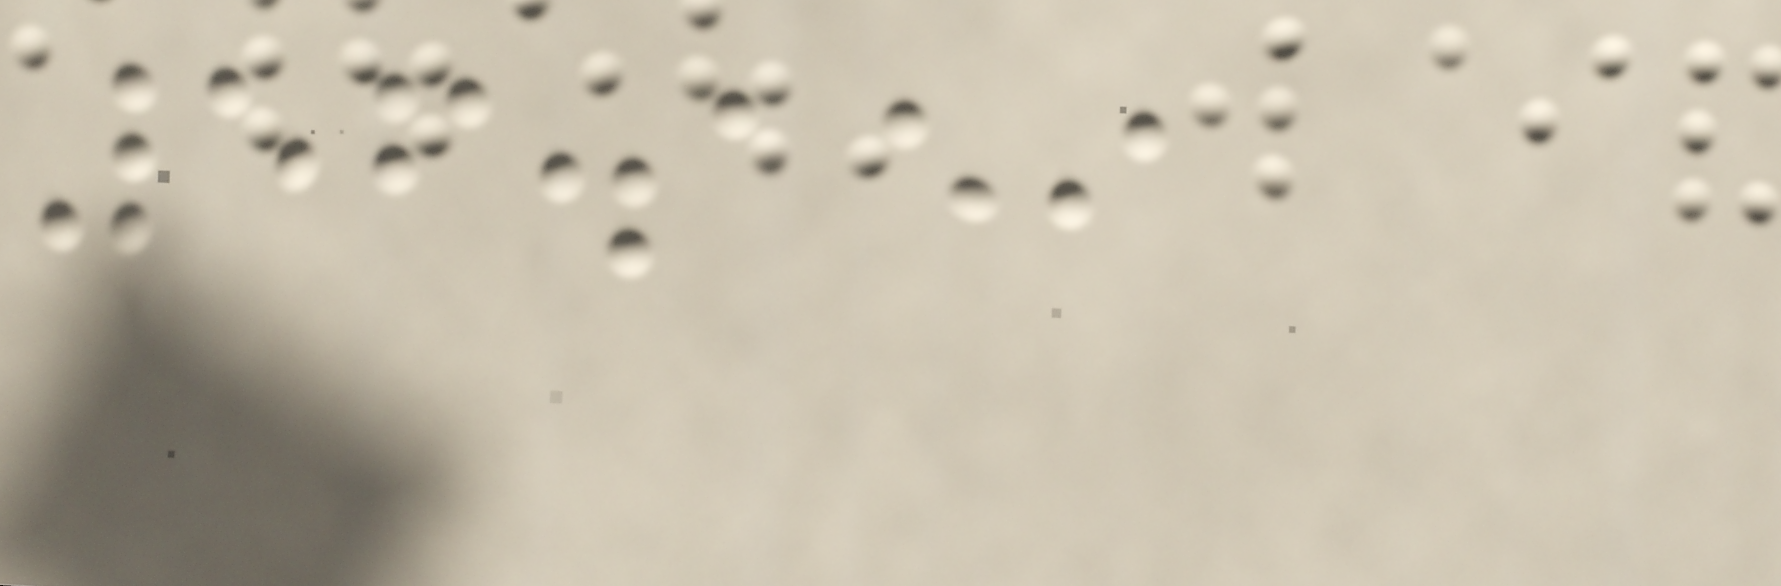56.159
